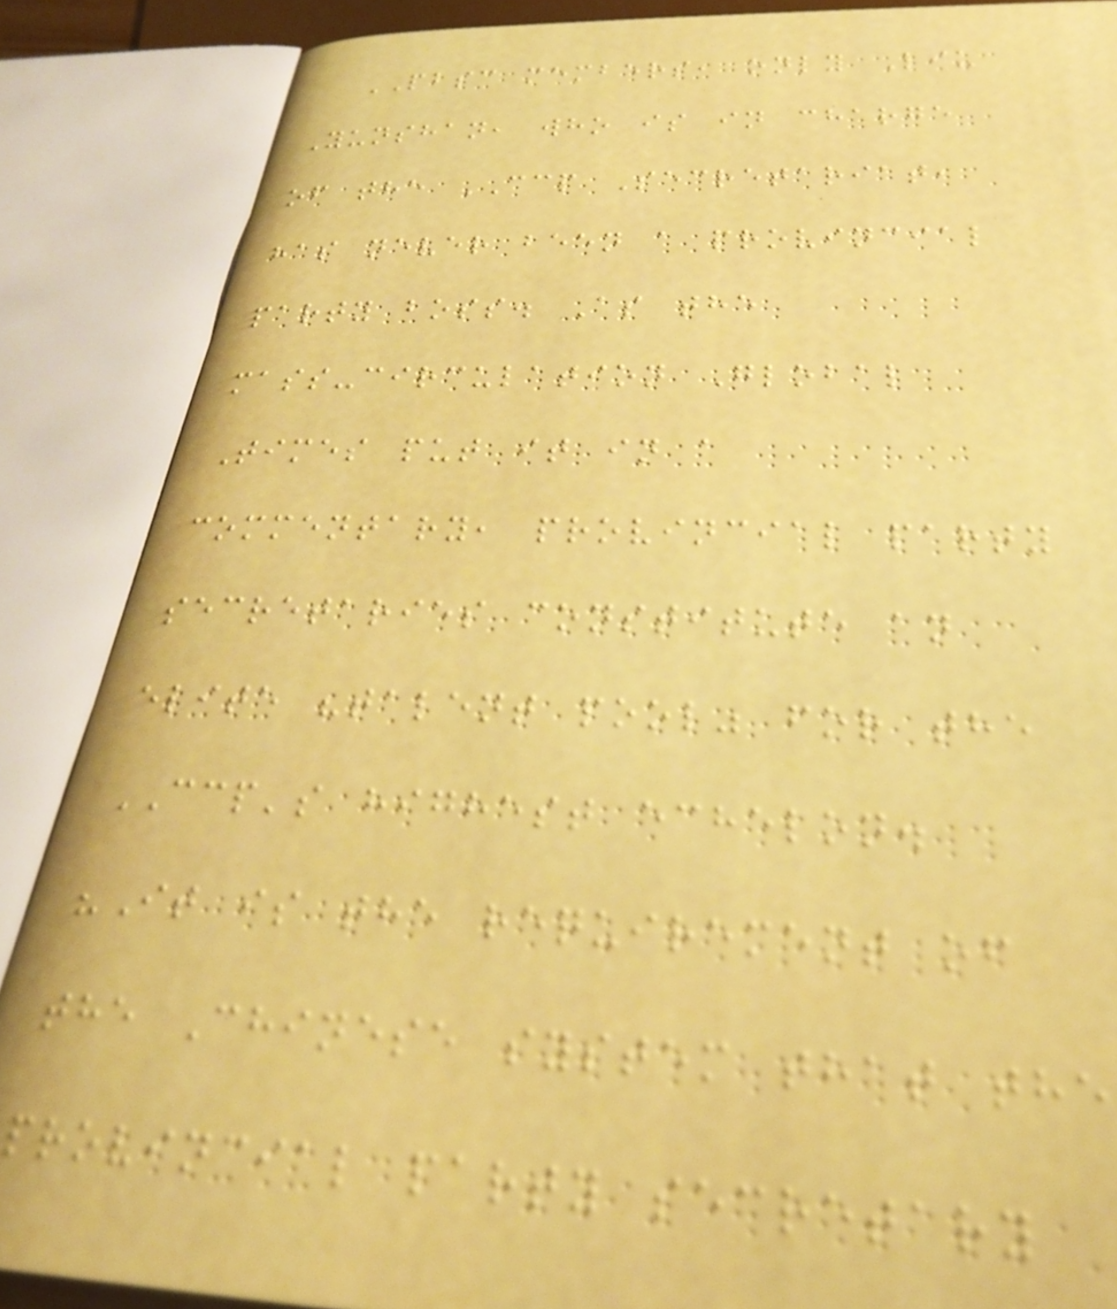PBSC members, only Liu
Yunshan, who is in charge
of the CCP Secretariat,
has never been a provincial
party boss. As the
mass-circulation Global
Times put it in a
commentary, provincial party
secretaries constitute an
elite "talent pool" for the
CCP's highest echelon.
"It is the requirement of
the Chinese system that the
provincial party secretary
